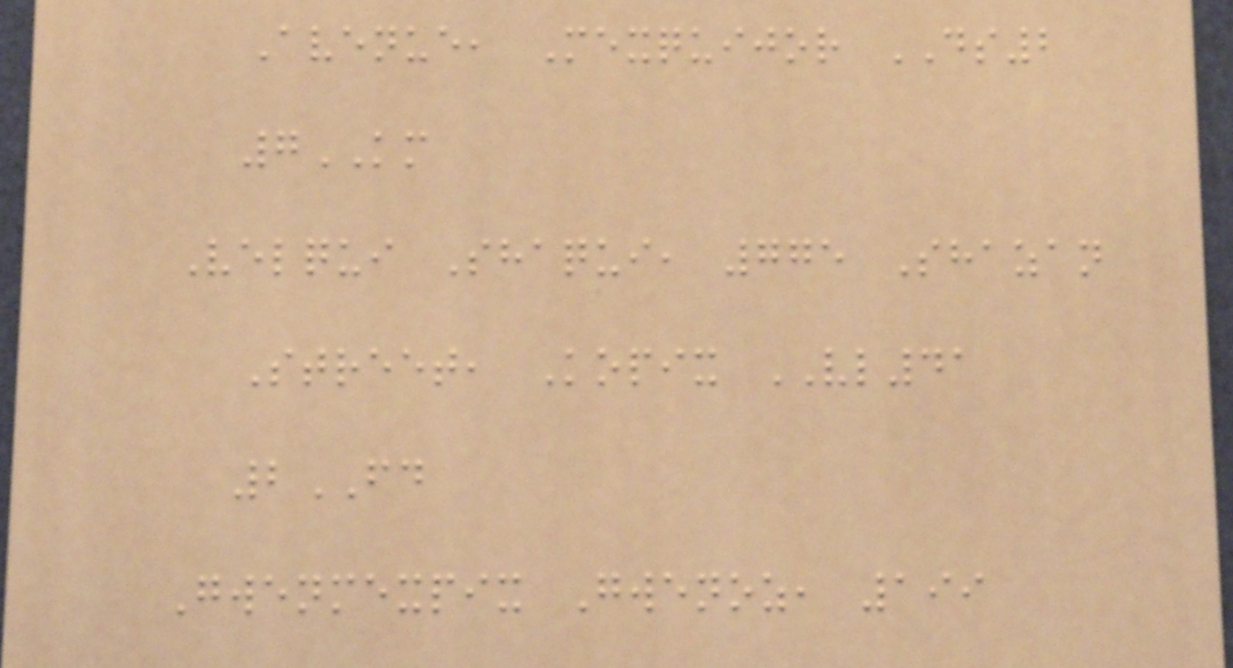Avenue, Mexquijor DS2
7KM
Velqui Shaqui, 775 Shazan
Street, Kopix VL41
2FD
Gwenmexpix Gwenoz, 199
